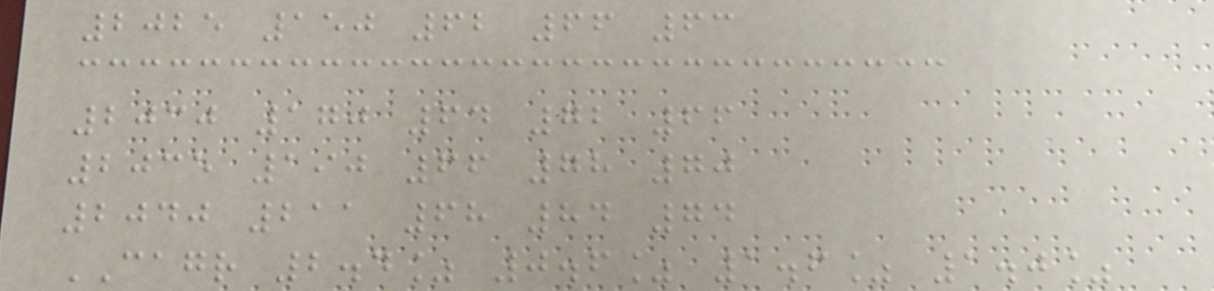2025 150 62 66 63
2030 170 64 72 66
2035 190 66 78 70
2040 211 68 84 74
CAGR 2.4% 0.6% 1.6% 1.0%
